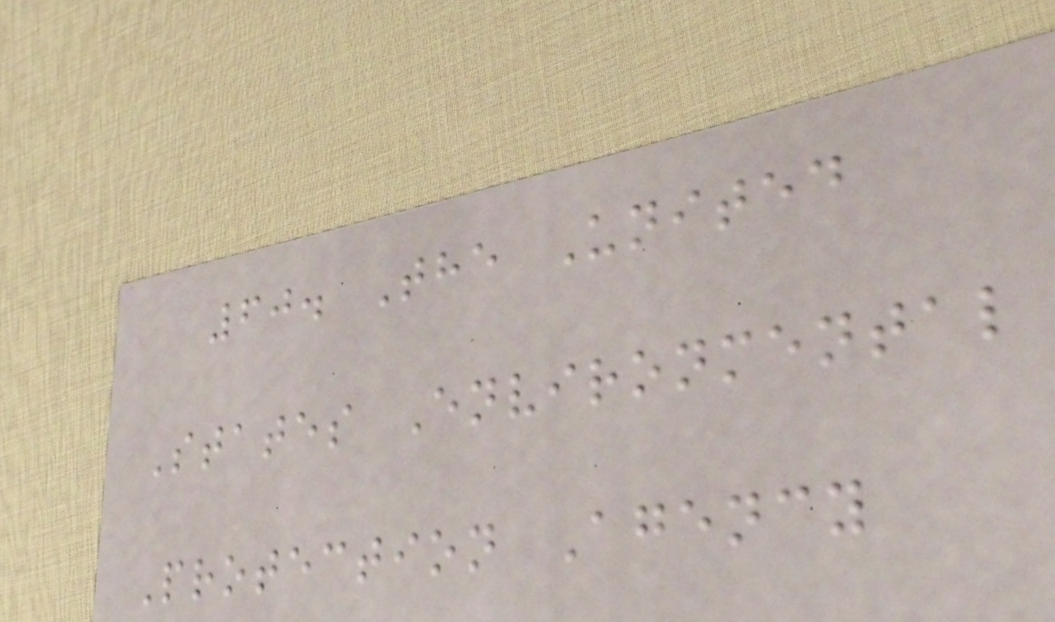60. The United
States Environmental
Protection Agency
